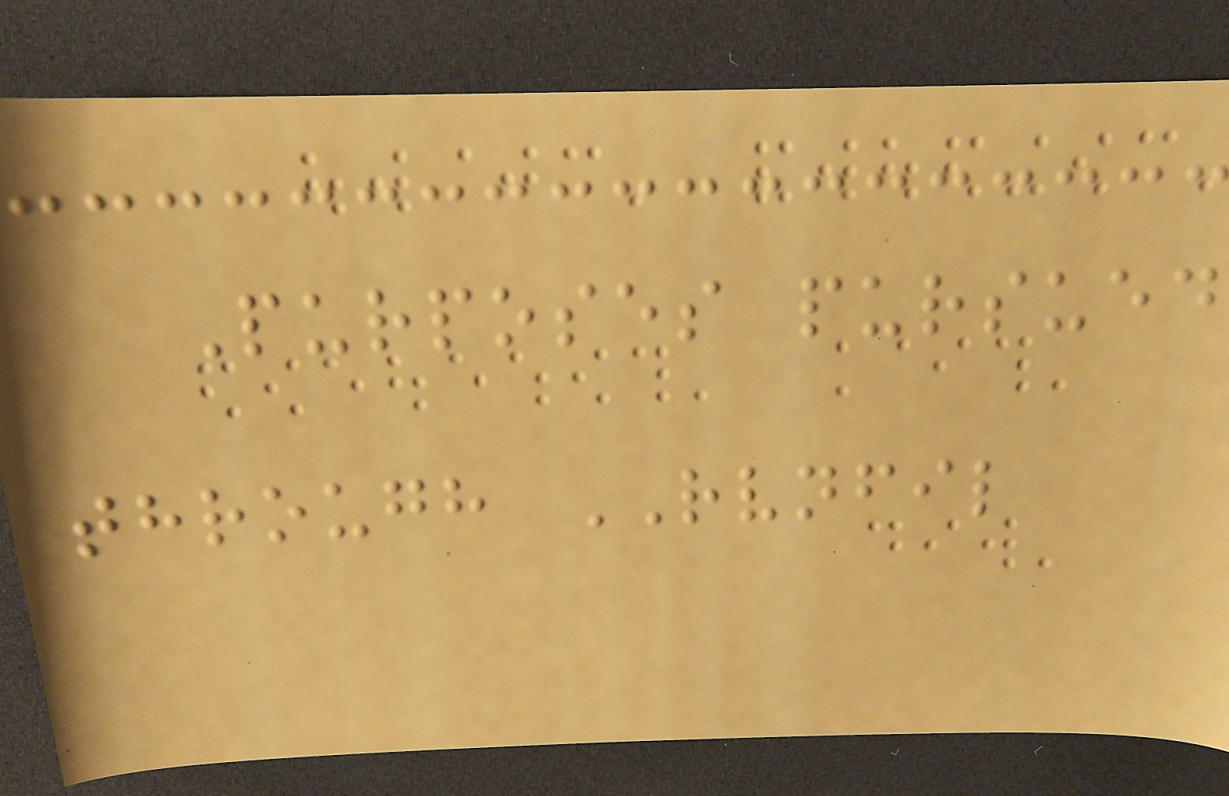Purposes pursued
through RVNFIL
